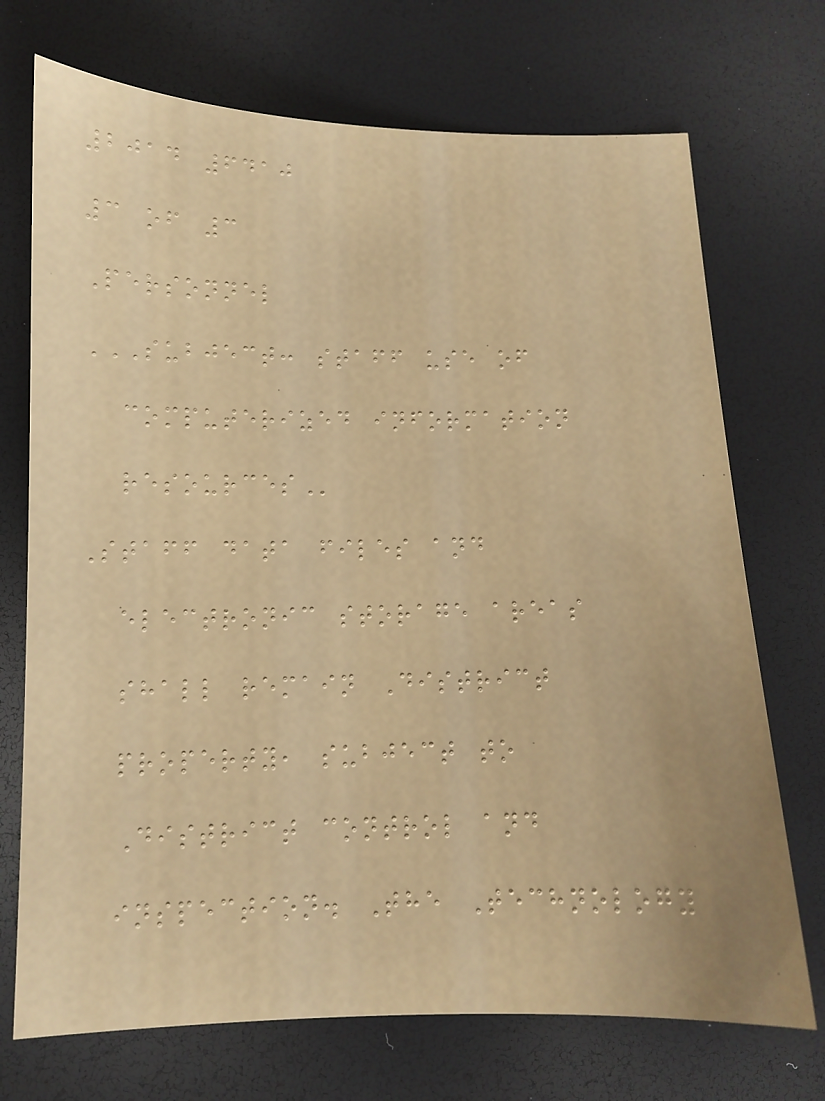2014 6410
3 of 3
Personnel
SUBJECT: STAFF USE OF
COMPUTERIZED INFORMATION
RESOURCES
Staff data files and
electronic storage areas
shall remain District
property, subject to
District control and
inspection. The Technology
